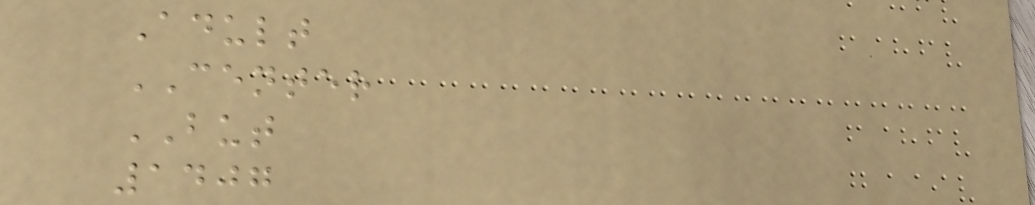Adult
CENTER
BUT
1407
